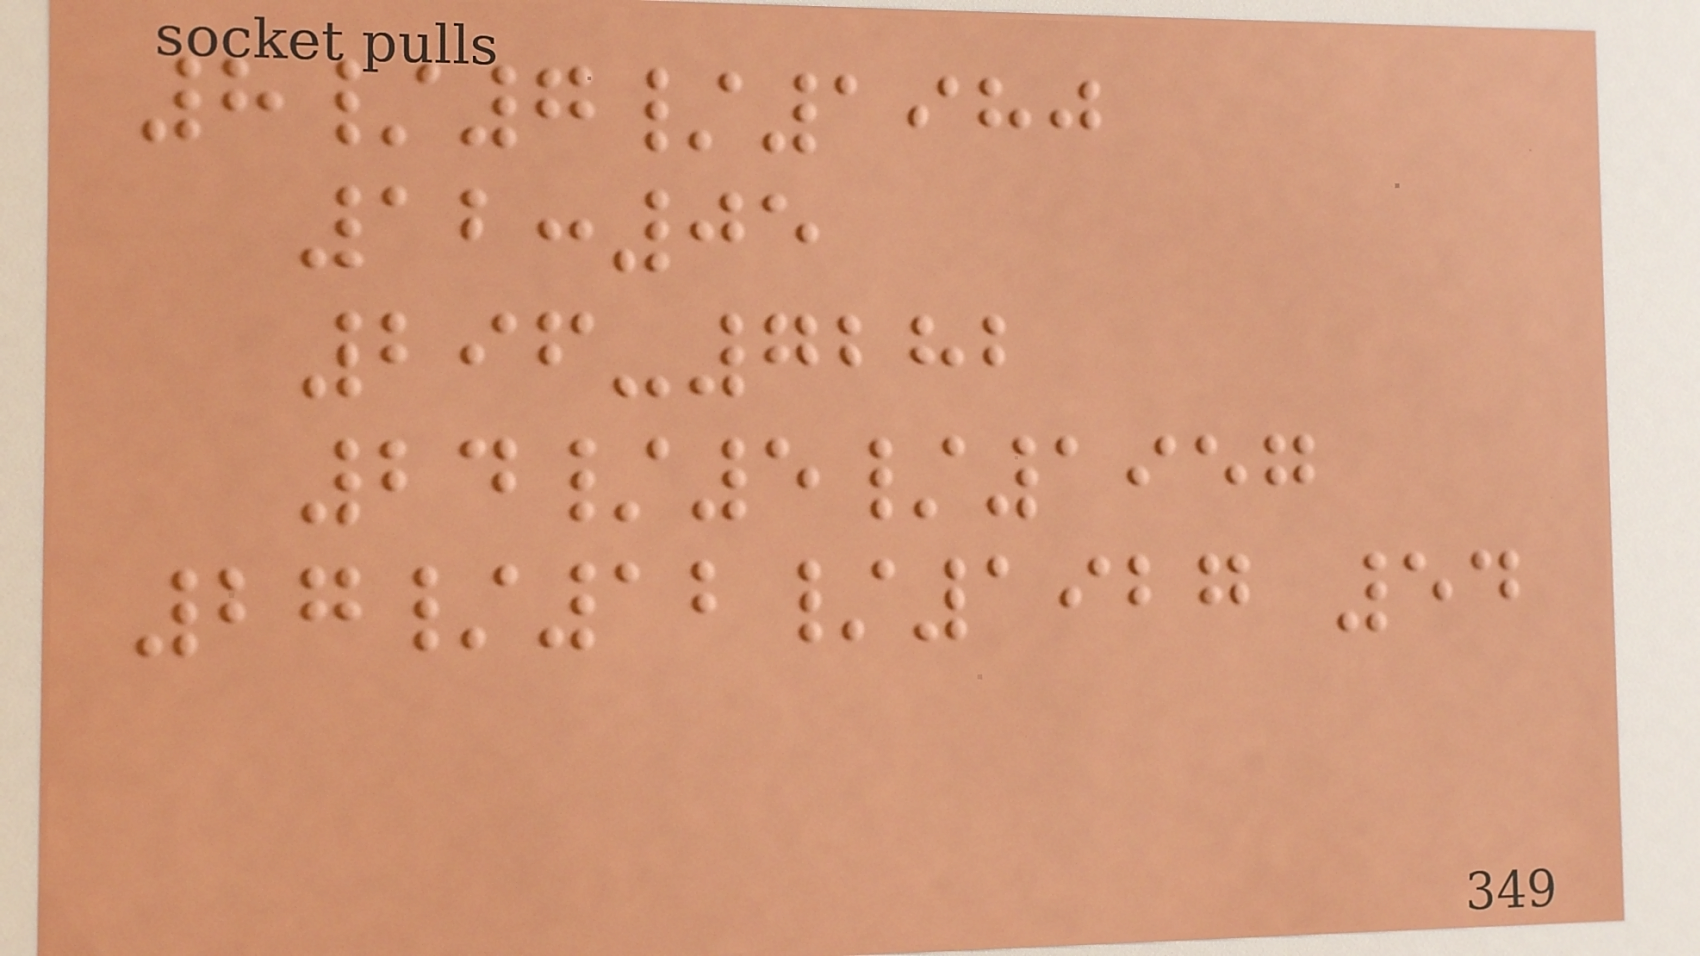8/7/1980
12:05
296-7282
24/5/1957
27/12/1927 54
